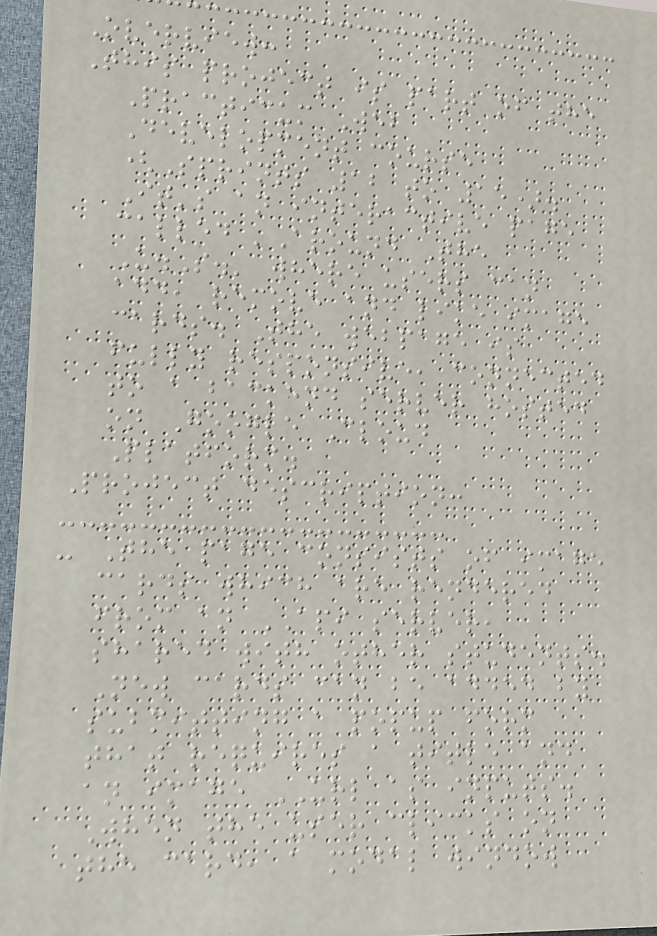Overview:
This project is part of the
Practicum Web
Development course
(Sprints 12 to 15).
It's an interactive page
called 'Around The
U.S.' where users can
add, remove and like image
cards. The webpage is
fully responsive, connected
to a backend server hosted
on Google Cloud
Platform.
Project description:
- The page consists of image
cards which are rendered
from an API server,
shared with other students.
New cards can be added by
submitting a popup form
that requires a title and
an image URL as inputs.
When the user clicks on
the card, a modal window
